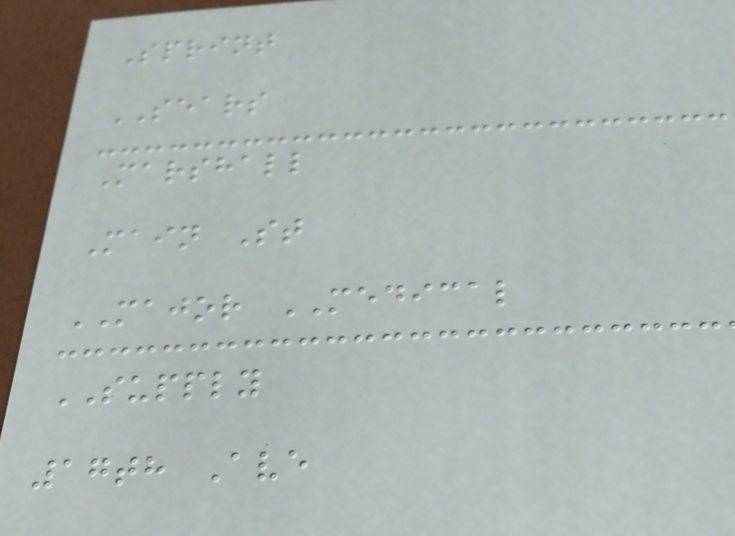Sprint
SEARS
Marshall
Main St
MAJOR MEDICAL
SUPPLY
17th Ave
